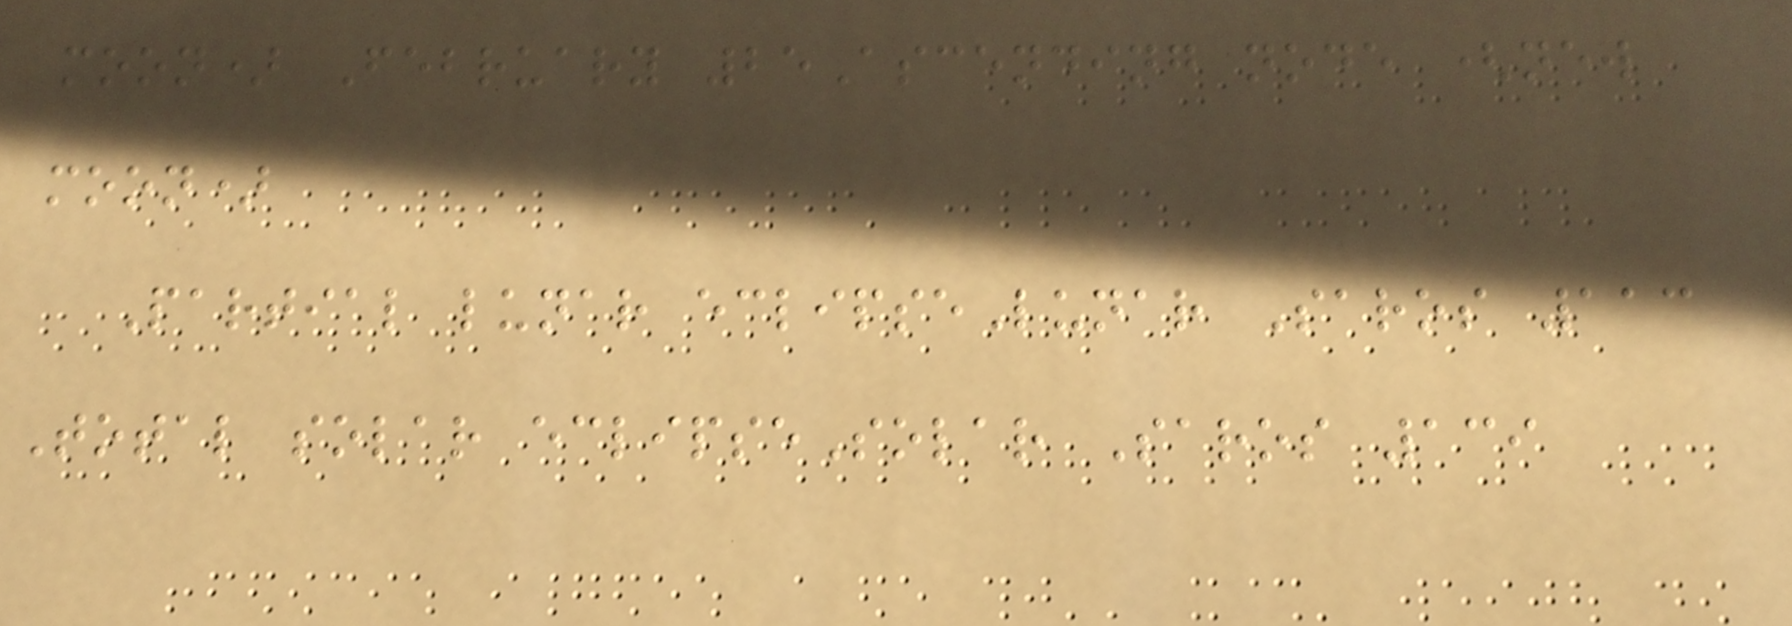moon) February 25Ascending node (new
moon)
Partial lunar eclipseLunar Saros 113
Total solar eclipseSolar Saros 139
